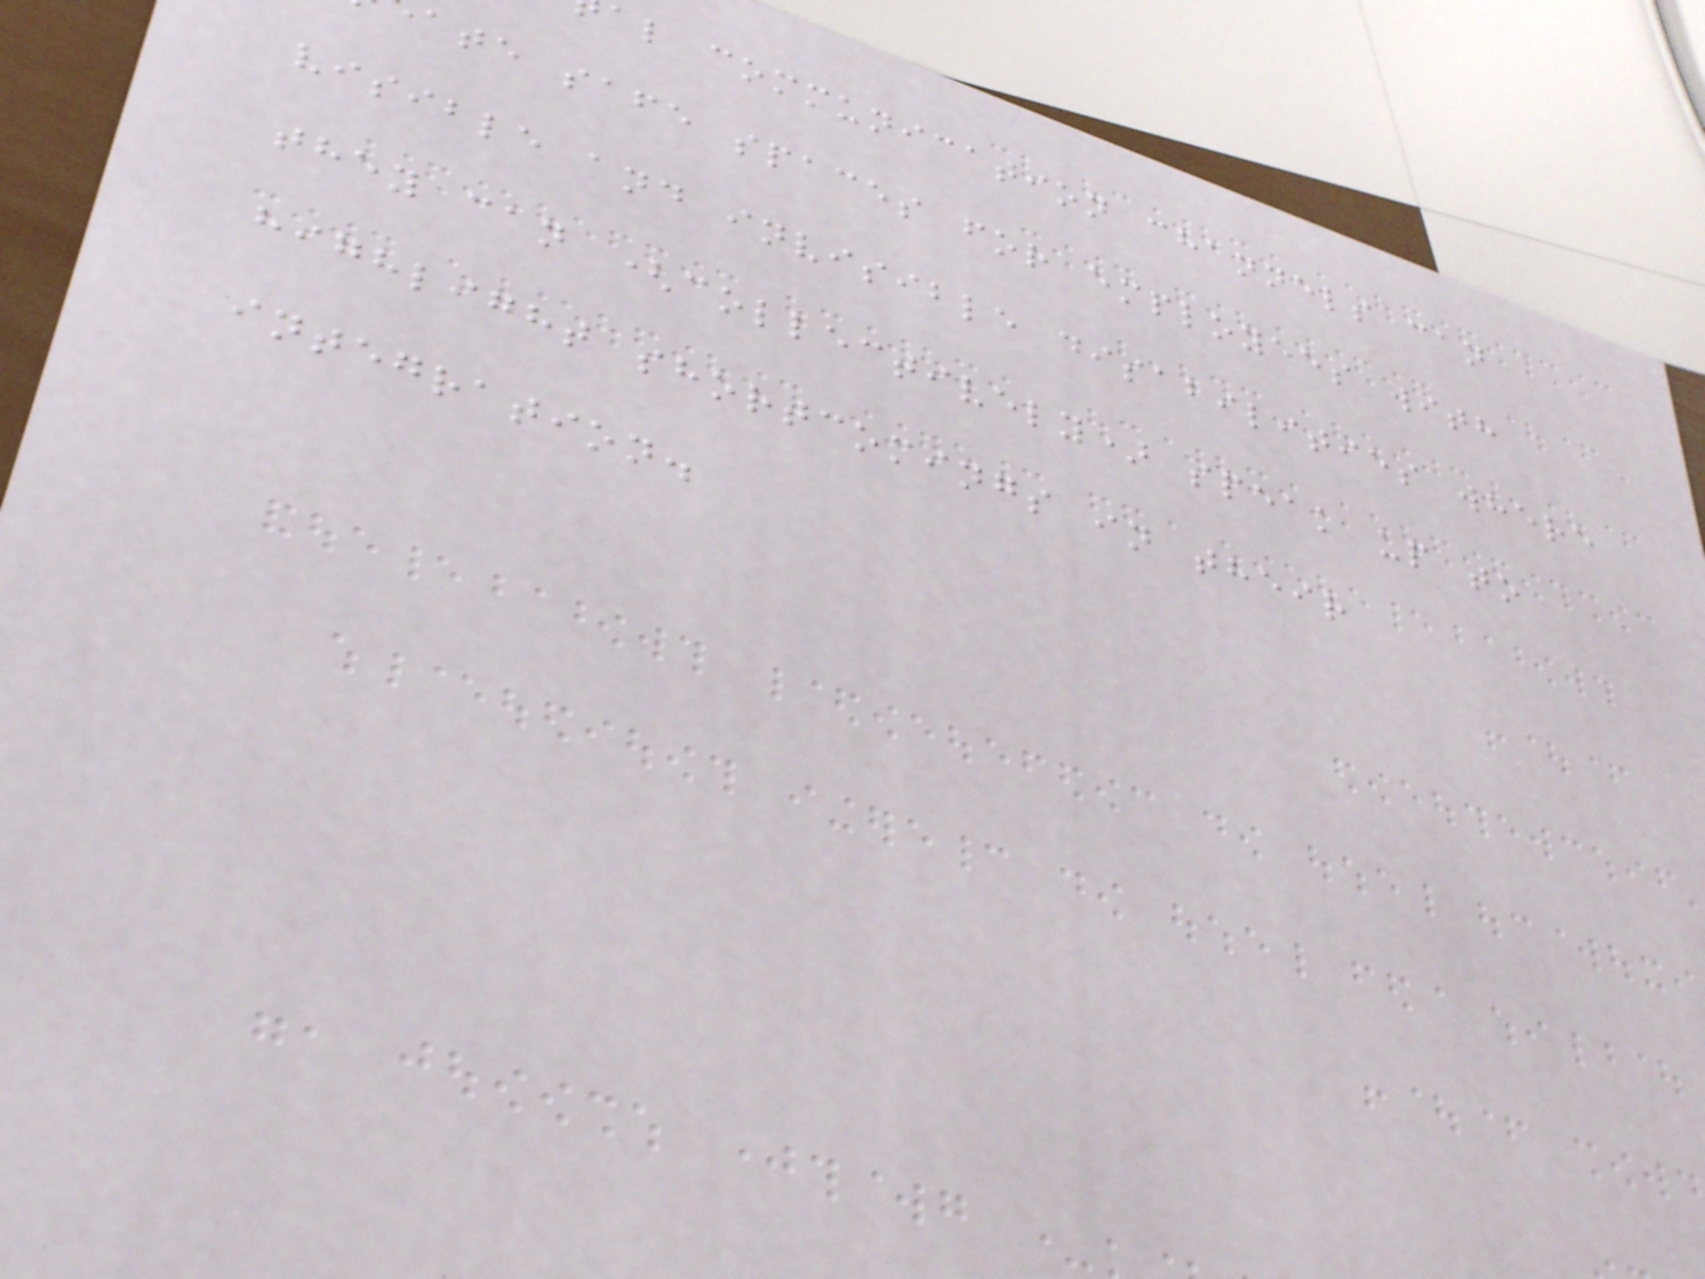al communication channels can
ate safe spaces for employees with
visible and invisible disabilities where
they can (collectively) speak up to
highlight shortcomings in their
integration.
